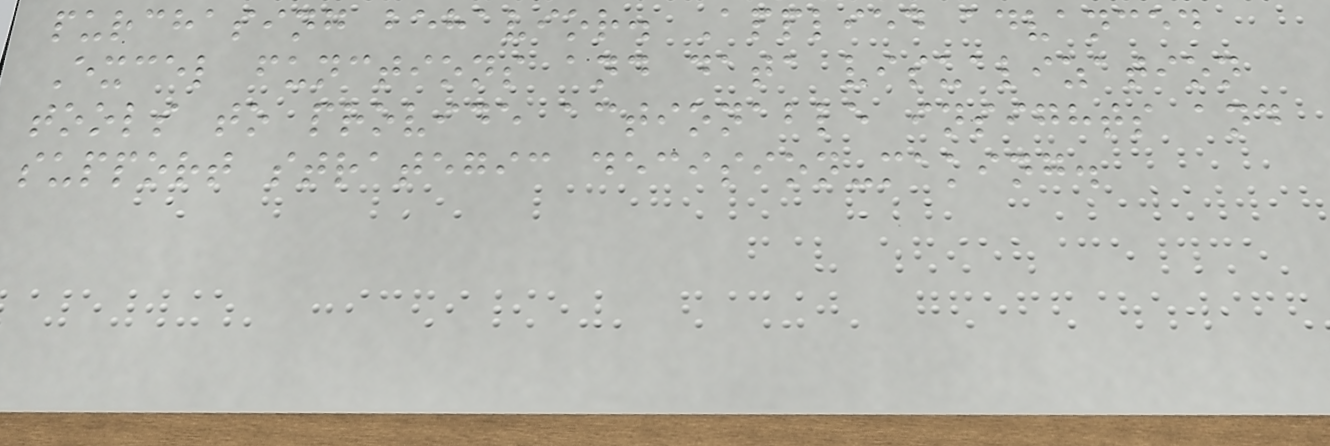purchasing behavior. Applied advanced
Excel functions and data visualization
tools to provide actionable insights and
support strategic decision-making.
